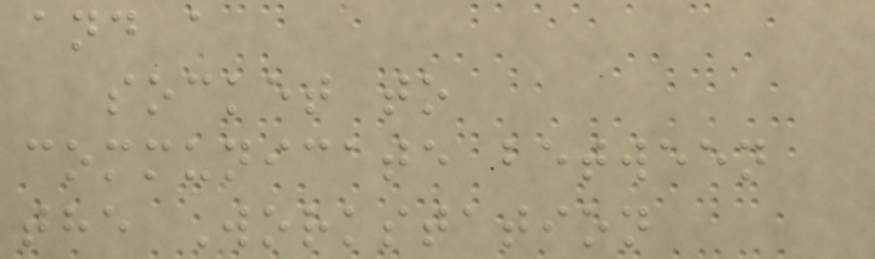and a
socket to
communicate between
the Workstation
